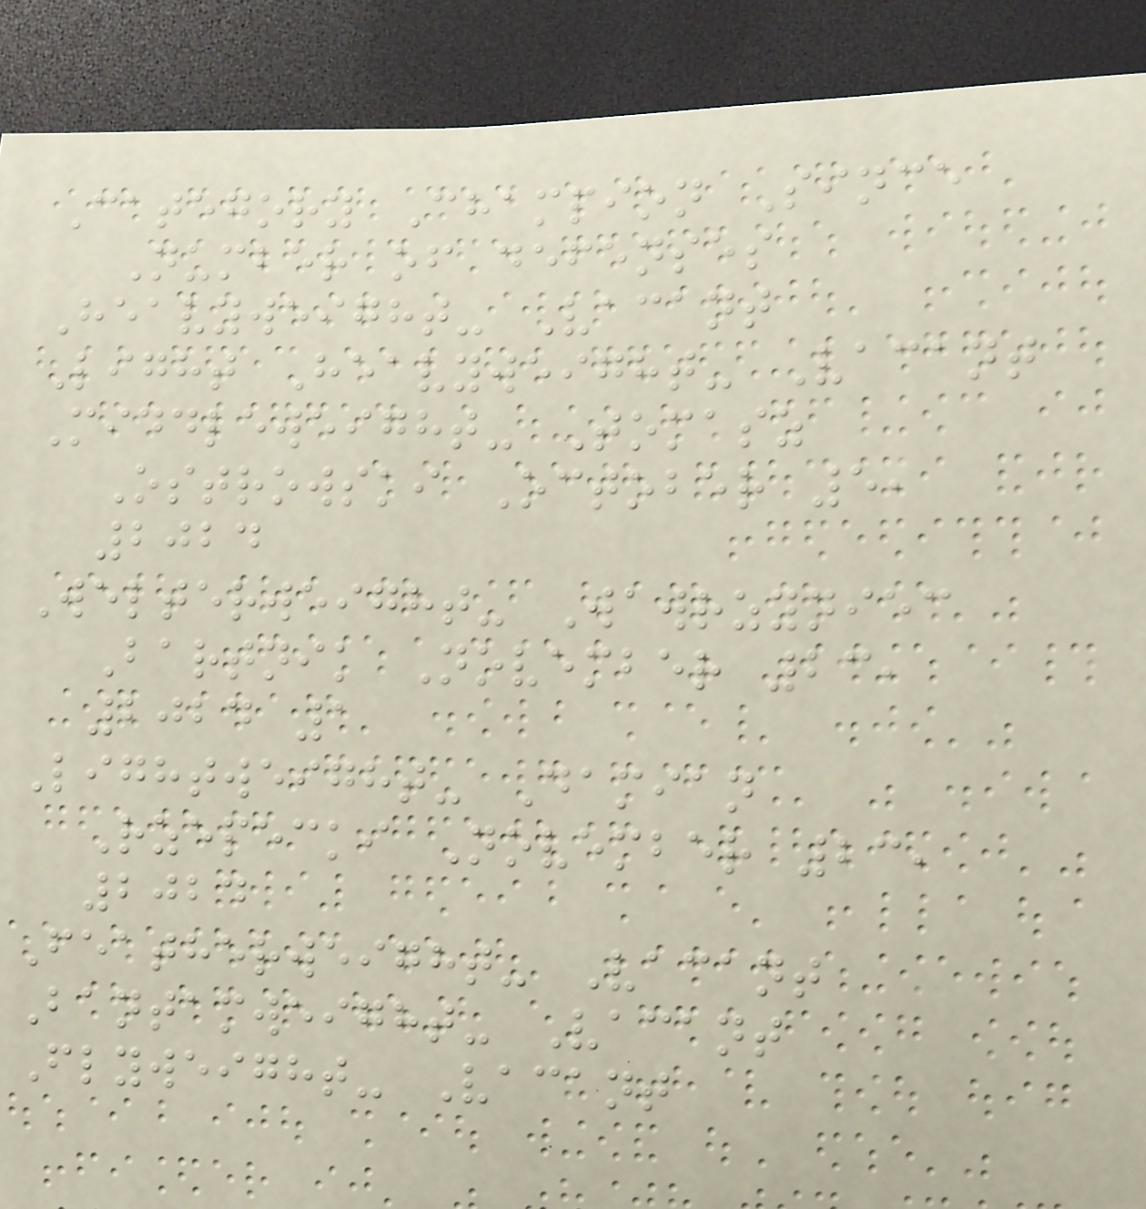Category Champion Since
Number of defenses
Heavyweight- Vacant
Light Heavyweight- Vacant
Middleweight- Tomasz
Ostrowski October 5,
2024
Welterweight- Wawrzyniec
Bartnik November 23,
2024 1
Lightweight- Damian
Rzepecki November 23,
2024
Featherweight- Vacant
Bantamweight- Vacant
Flyweight- Vacant
